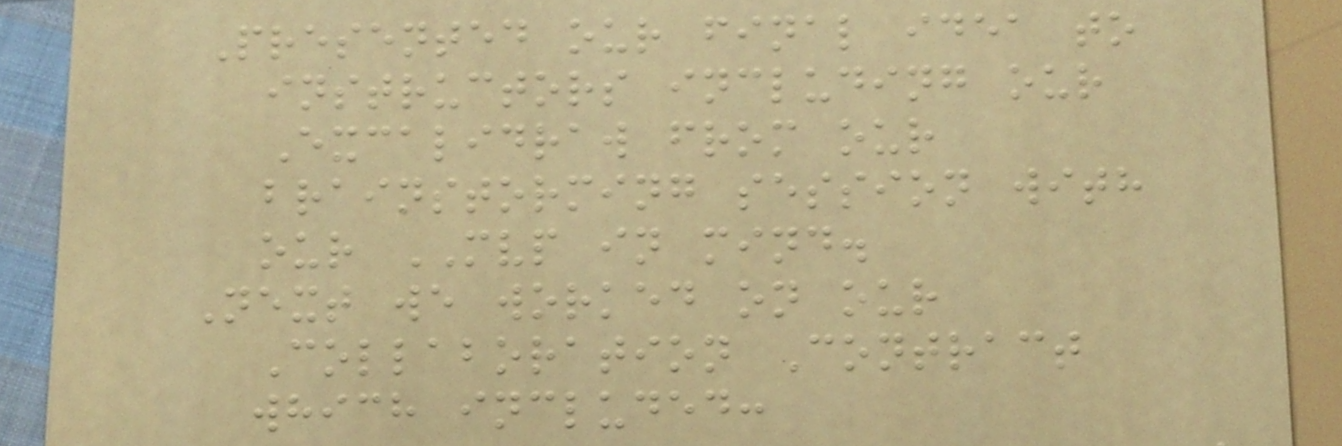Presented our final idea to
instructors including our
Excalidraw from our
brainstorming session with
our MVP in mind.
Next we worked on our
Collaboration Contract
which included:
